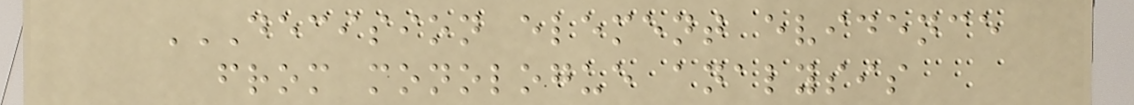DECISION ELEMENT EVIDENCE
FROM MONOLOGUE ANALYSIS
